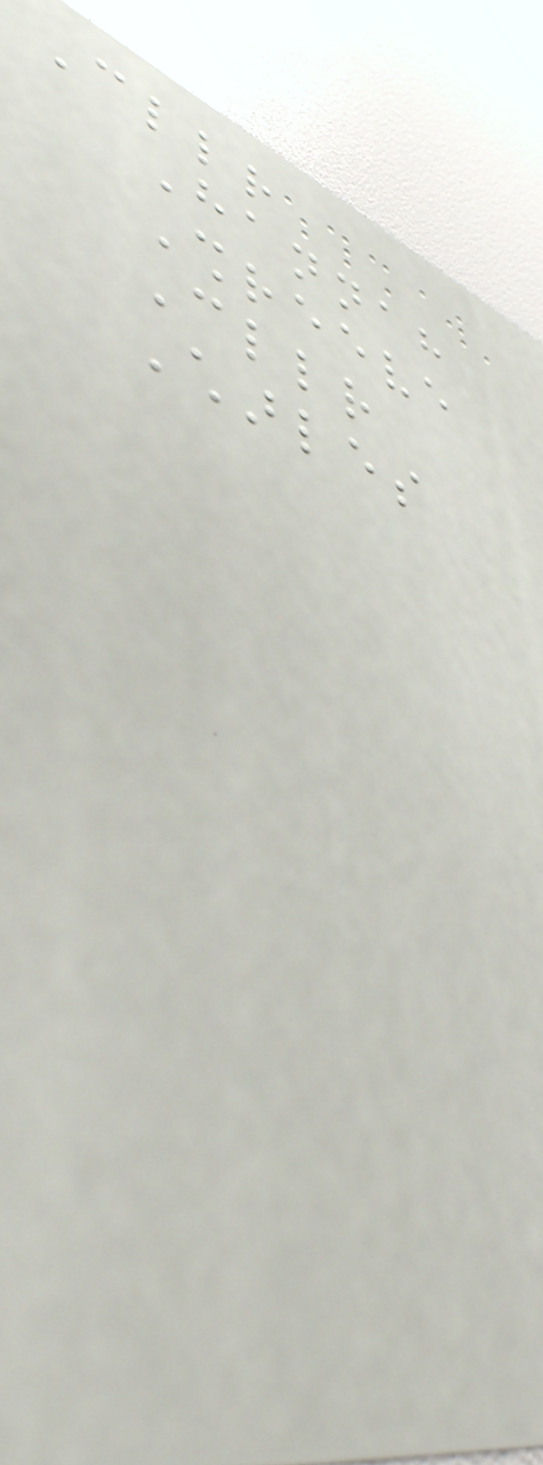Cllr
Hannah
Shreeve
Cllr
Charles
